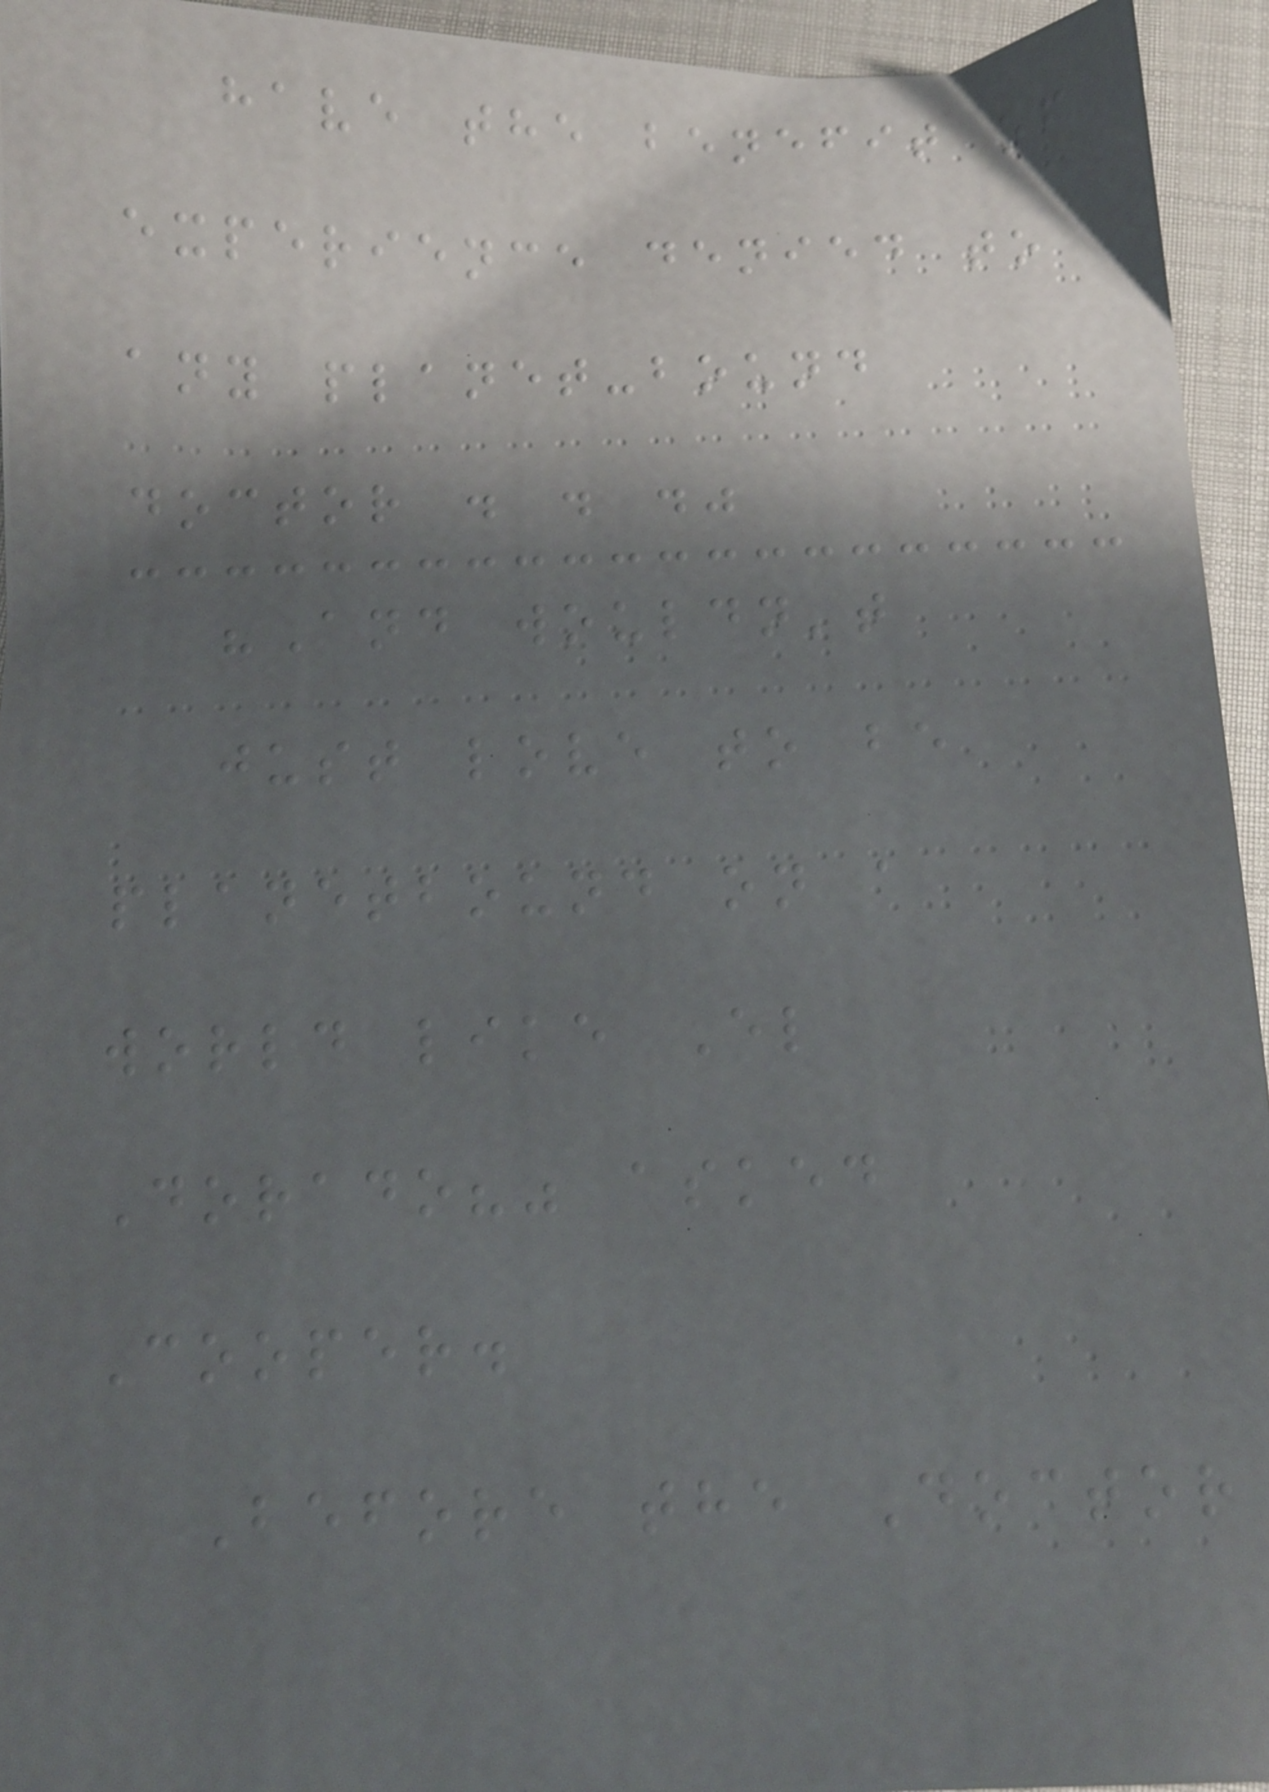have the benefit of
experience denied to
any planet-bound
doctor . . ."
"And wouldn't
just love to be
planetbound on a
world like El
Dorado?" asked
Cooper.
Before the Doctor
